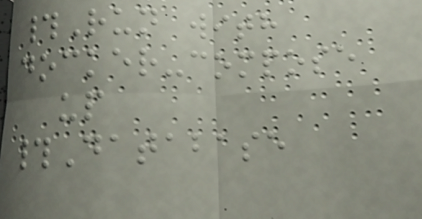#Run with
docker-compose
up
#Database
